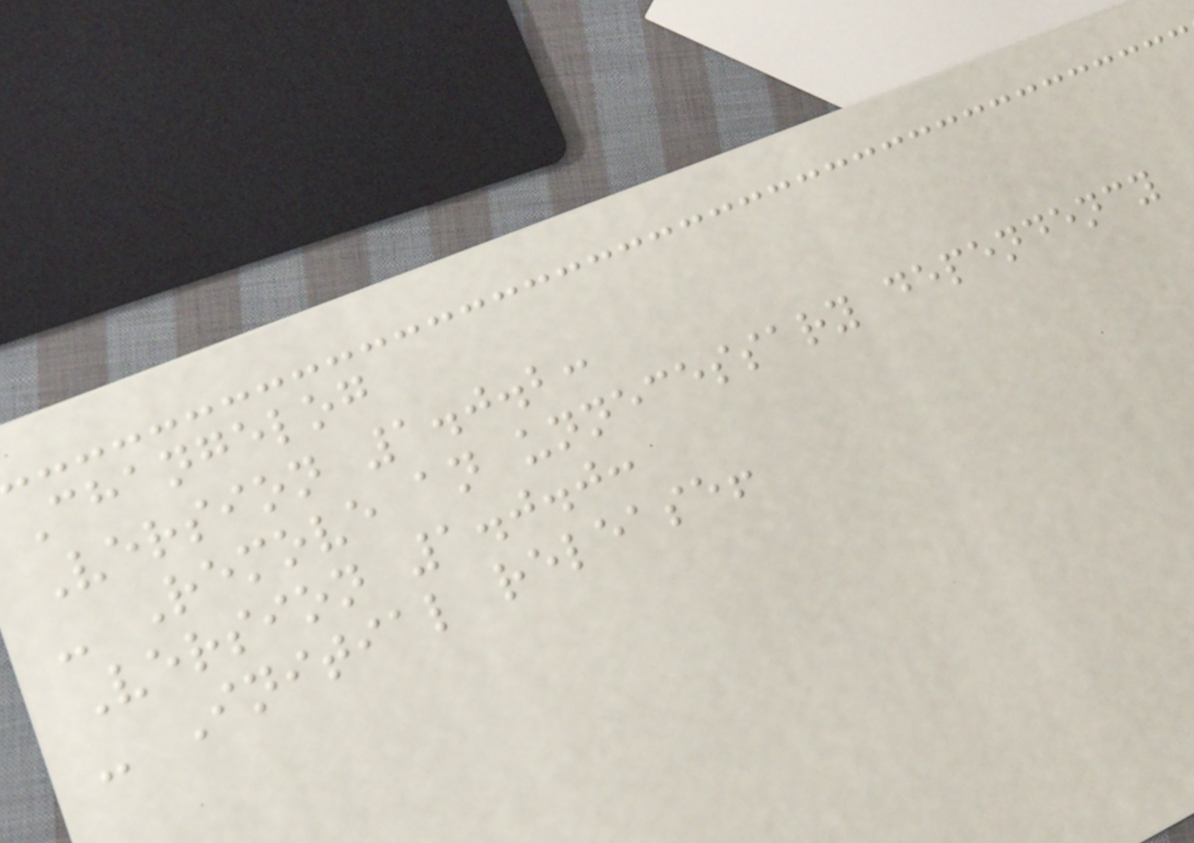Changelog
Version 1.0.2:
- Remove an unnecessary dependency
Version 1.0.0:
- Initial release!
